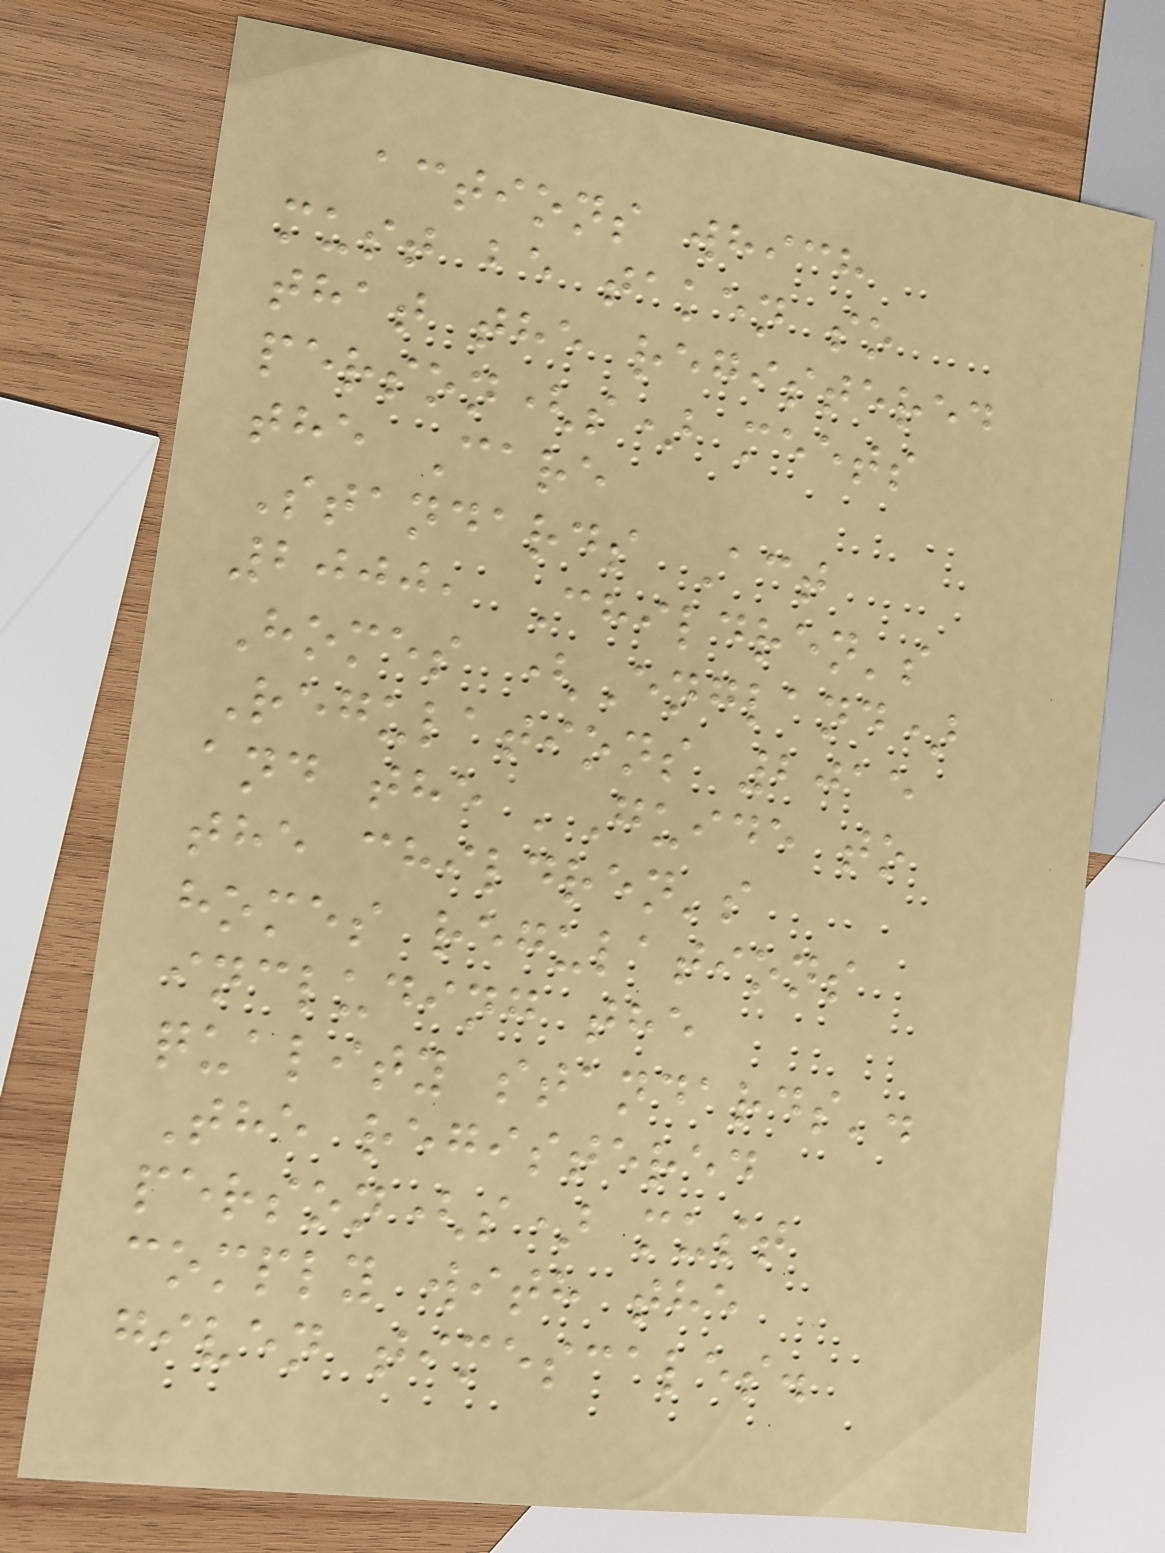actions which
must be taken so
that the registered
person(s) meets
the Care
Standards Act
2000, Children's
Homes (England)
Regulations 2015
and the 'Guide to
the children's
homes regulations
including the
quality standards'.
The registered
person(s) must
comply with the
given timescales.
